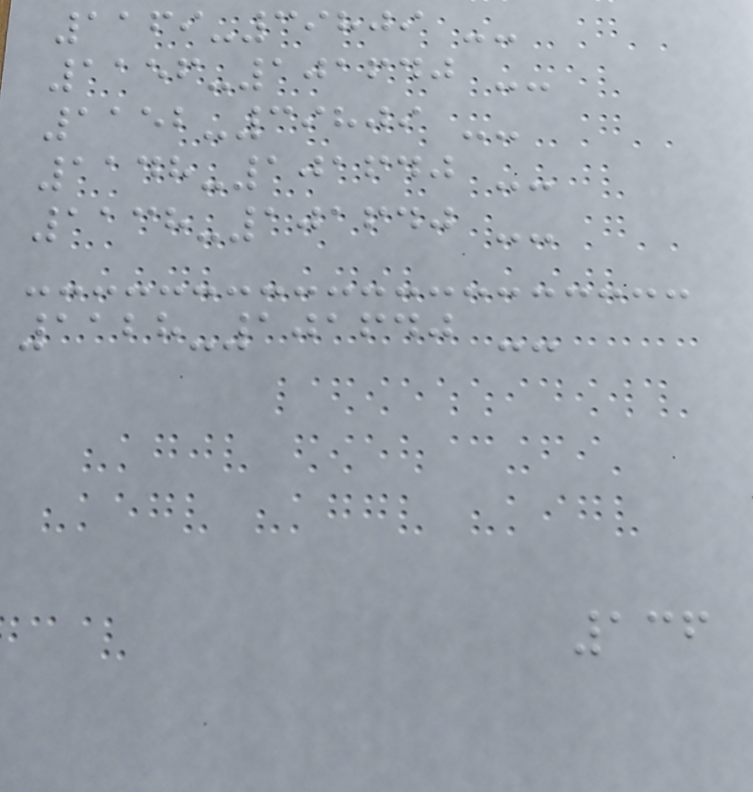1169-39809 --
1156-101640 --
1152-39809 --
1148-101640 --
1138-101640 --
1128-101640 --
136
